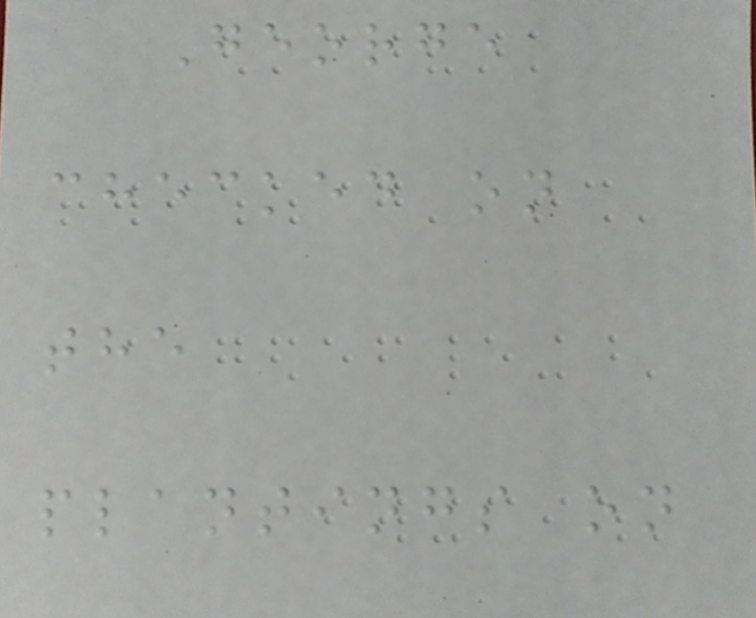George
checked on
the
plantings on
